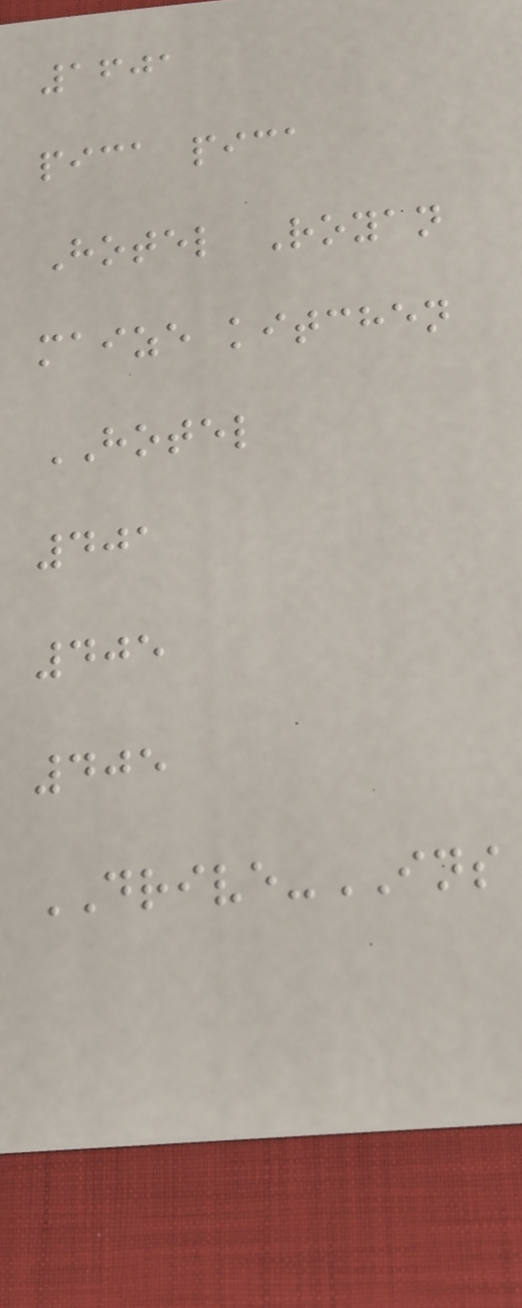1601
pica pica
Hotel Royan
maize kitchen
HOTEL
401
405
405
DRIVE-INS
